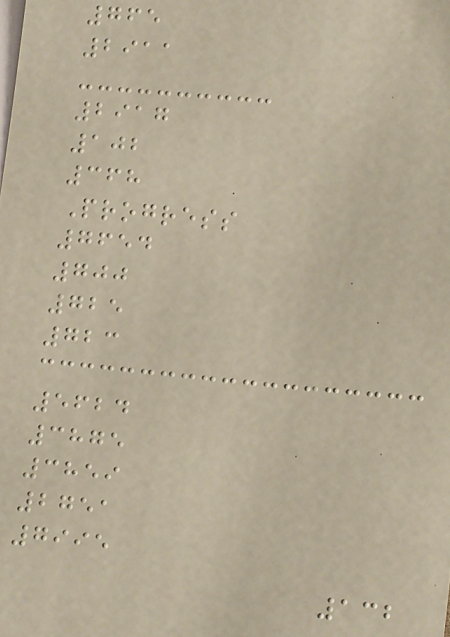765
2911
2917
102
368
Progress
7654
700
725
723
5624
3875
3859
2751
7995
132
